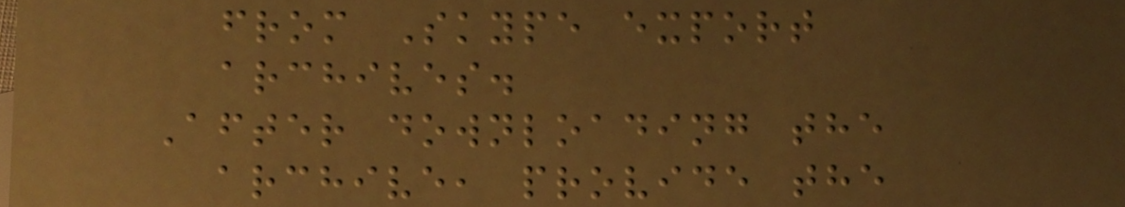from Skype export
archives.
After downloading the
archive, provide the
